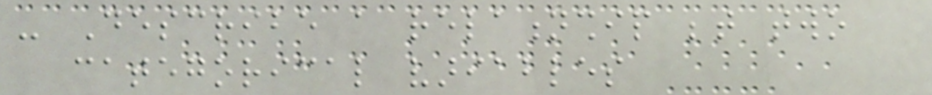- Describe a relationship between two
categorical variables
